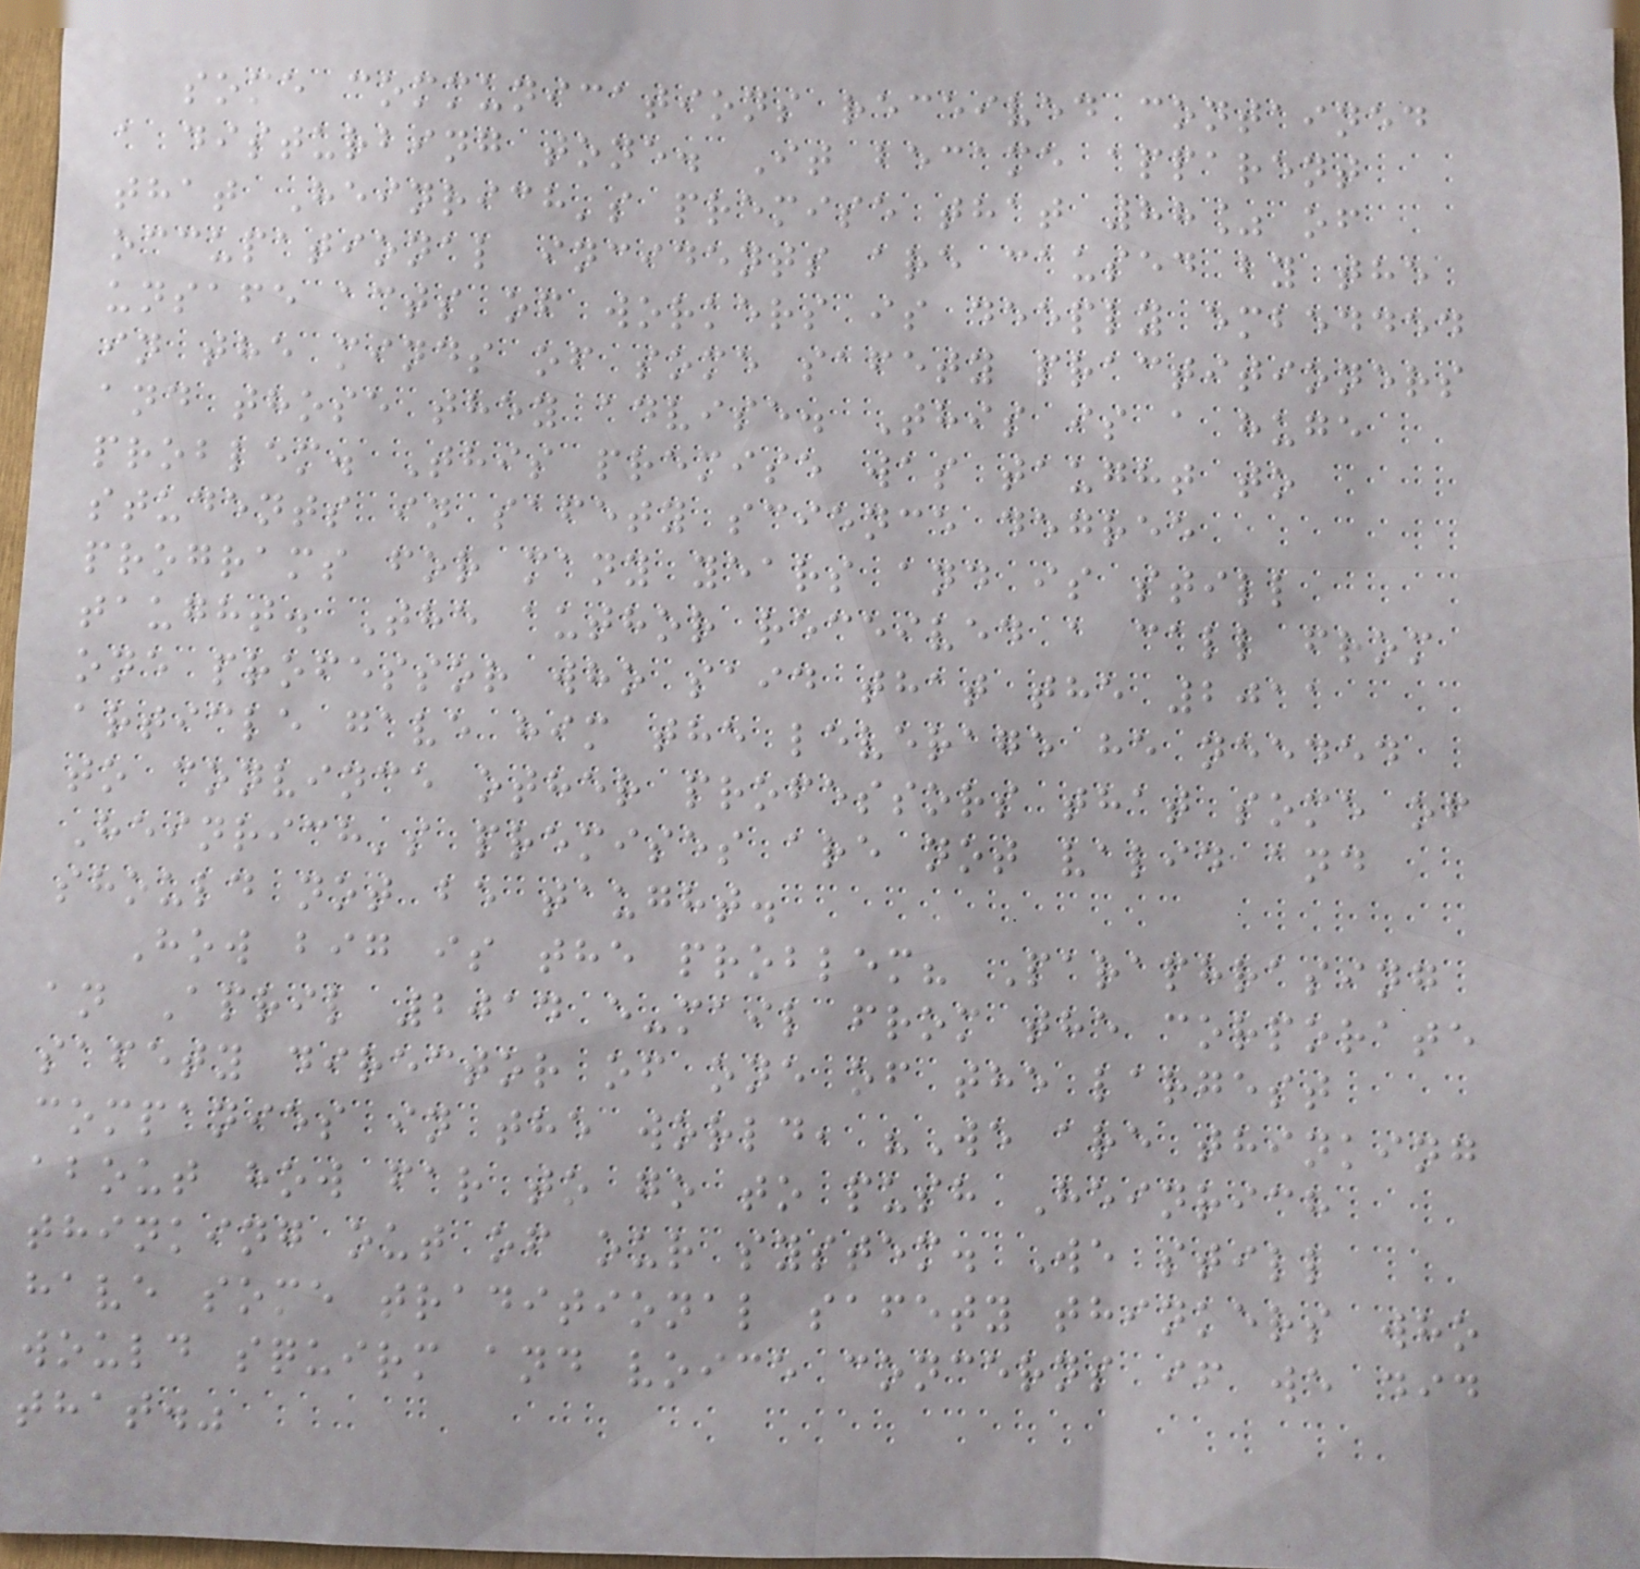some communications received contained
a disturbing tone. It became apparent
that Heinrich's premise that 88% of
occupational incidents are caused by the
unsafe acts of workers is deeply embedded
in the minds of some safety practitioners
and those they advise. This is a huge
problem. This premise was taught to
students in safety science degree
programs for many years and is still
taught. The author received a call from
one professor who said that the 2011
article gave him the leverage he needed
to convince other professors that some of
Heinrich's premises are not valid and
should not be taught.
How big is the problem? Paraphrasing
an April 2014 e-mail from the corporate
safety director of one of the largest
companies in the world, "We are thinking
about how far to go to push Heinrich
thinking out of our system. We still
have some traditional safety thinkers who
would squirm and voice concerns if we did
that."
